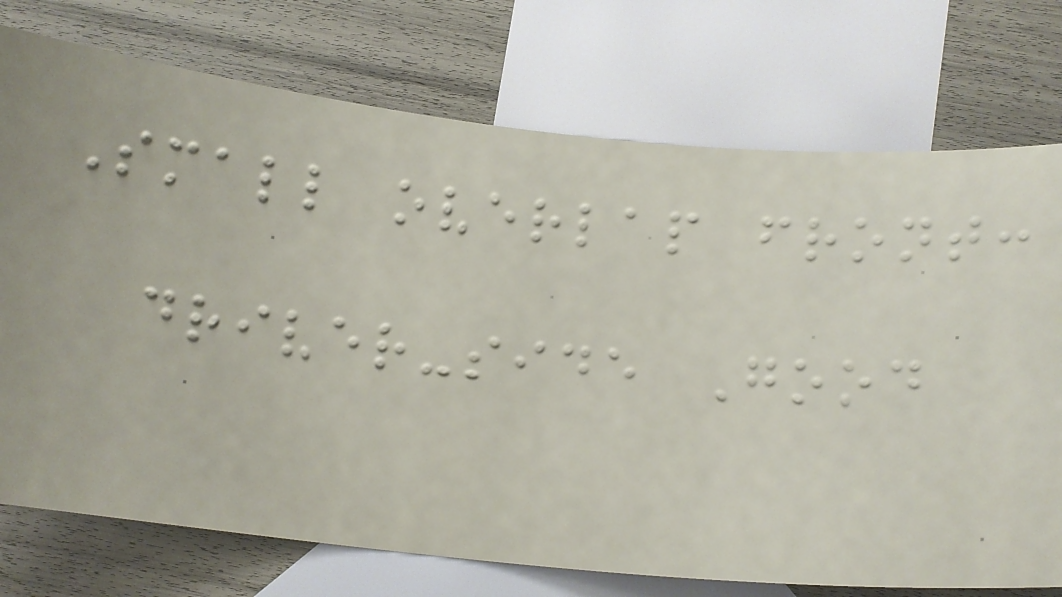Small overlap front:
driver-side Good
